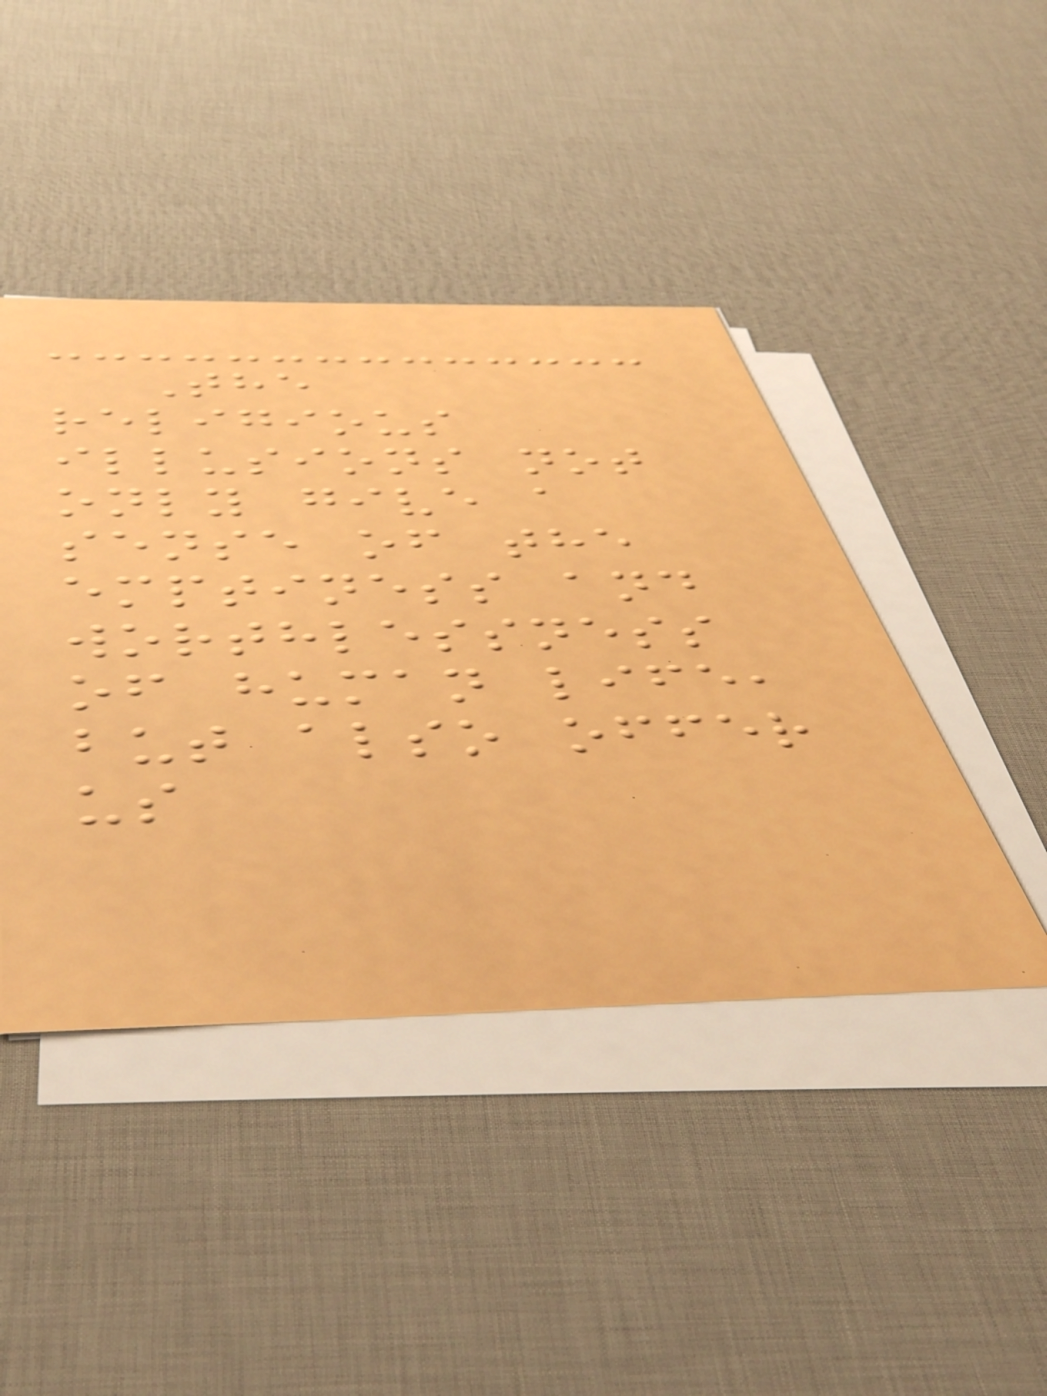The
religious
illusions not
only give a
sense of the
emptiness and
worthlessness
of human life,
but also offer
us
